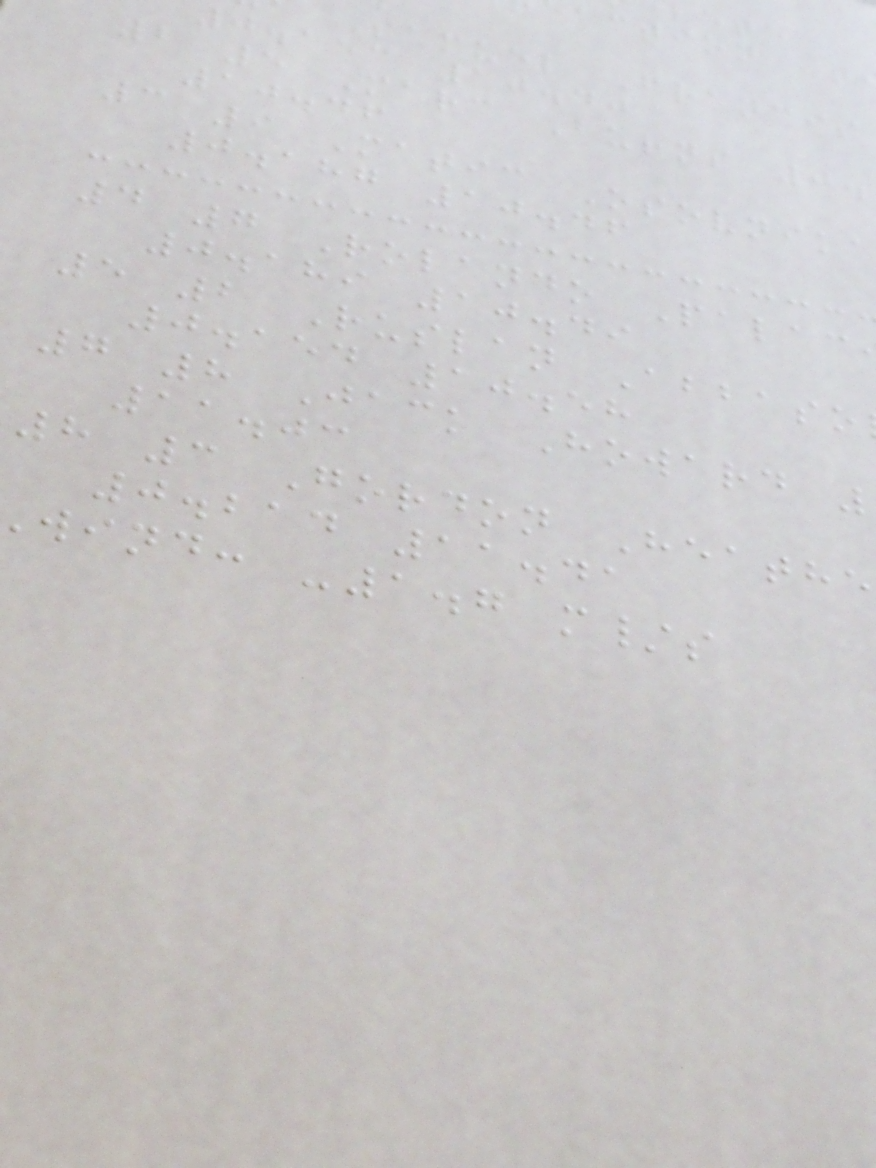action T
Samuel Francis
0.153 10.40
2 5 Marc Burns 0.
10.46
3 9 Matic Osovnika
0.187 10.46
4 7 Rolando Palac
0.189 10.49
5 2 Ruslan Abbaso
0.154 10.58
7 8 Jack Howard
11.03
8 3 Gordon Heathe
0.214 11.41
wind: -1.7 m/s
